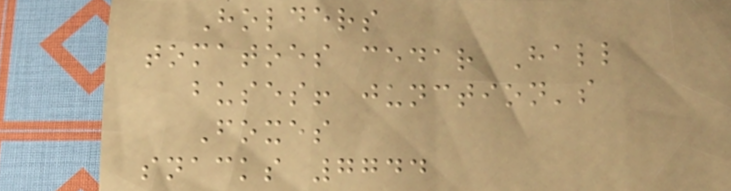Holders
tomatoes cedar Hall
buses! junction's
Foxes
snacks 7744
